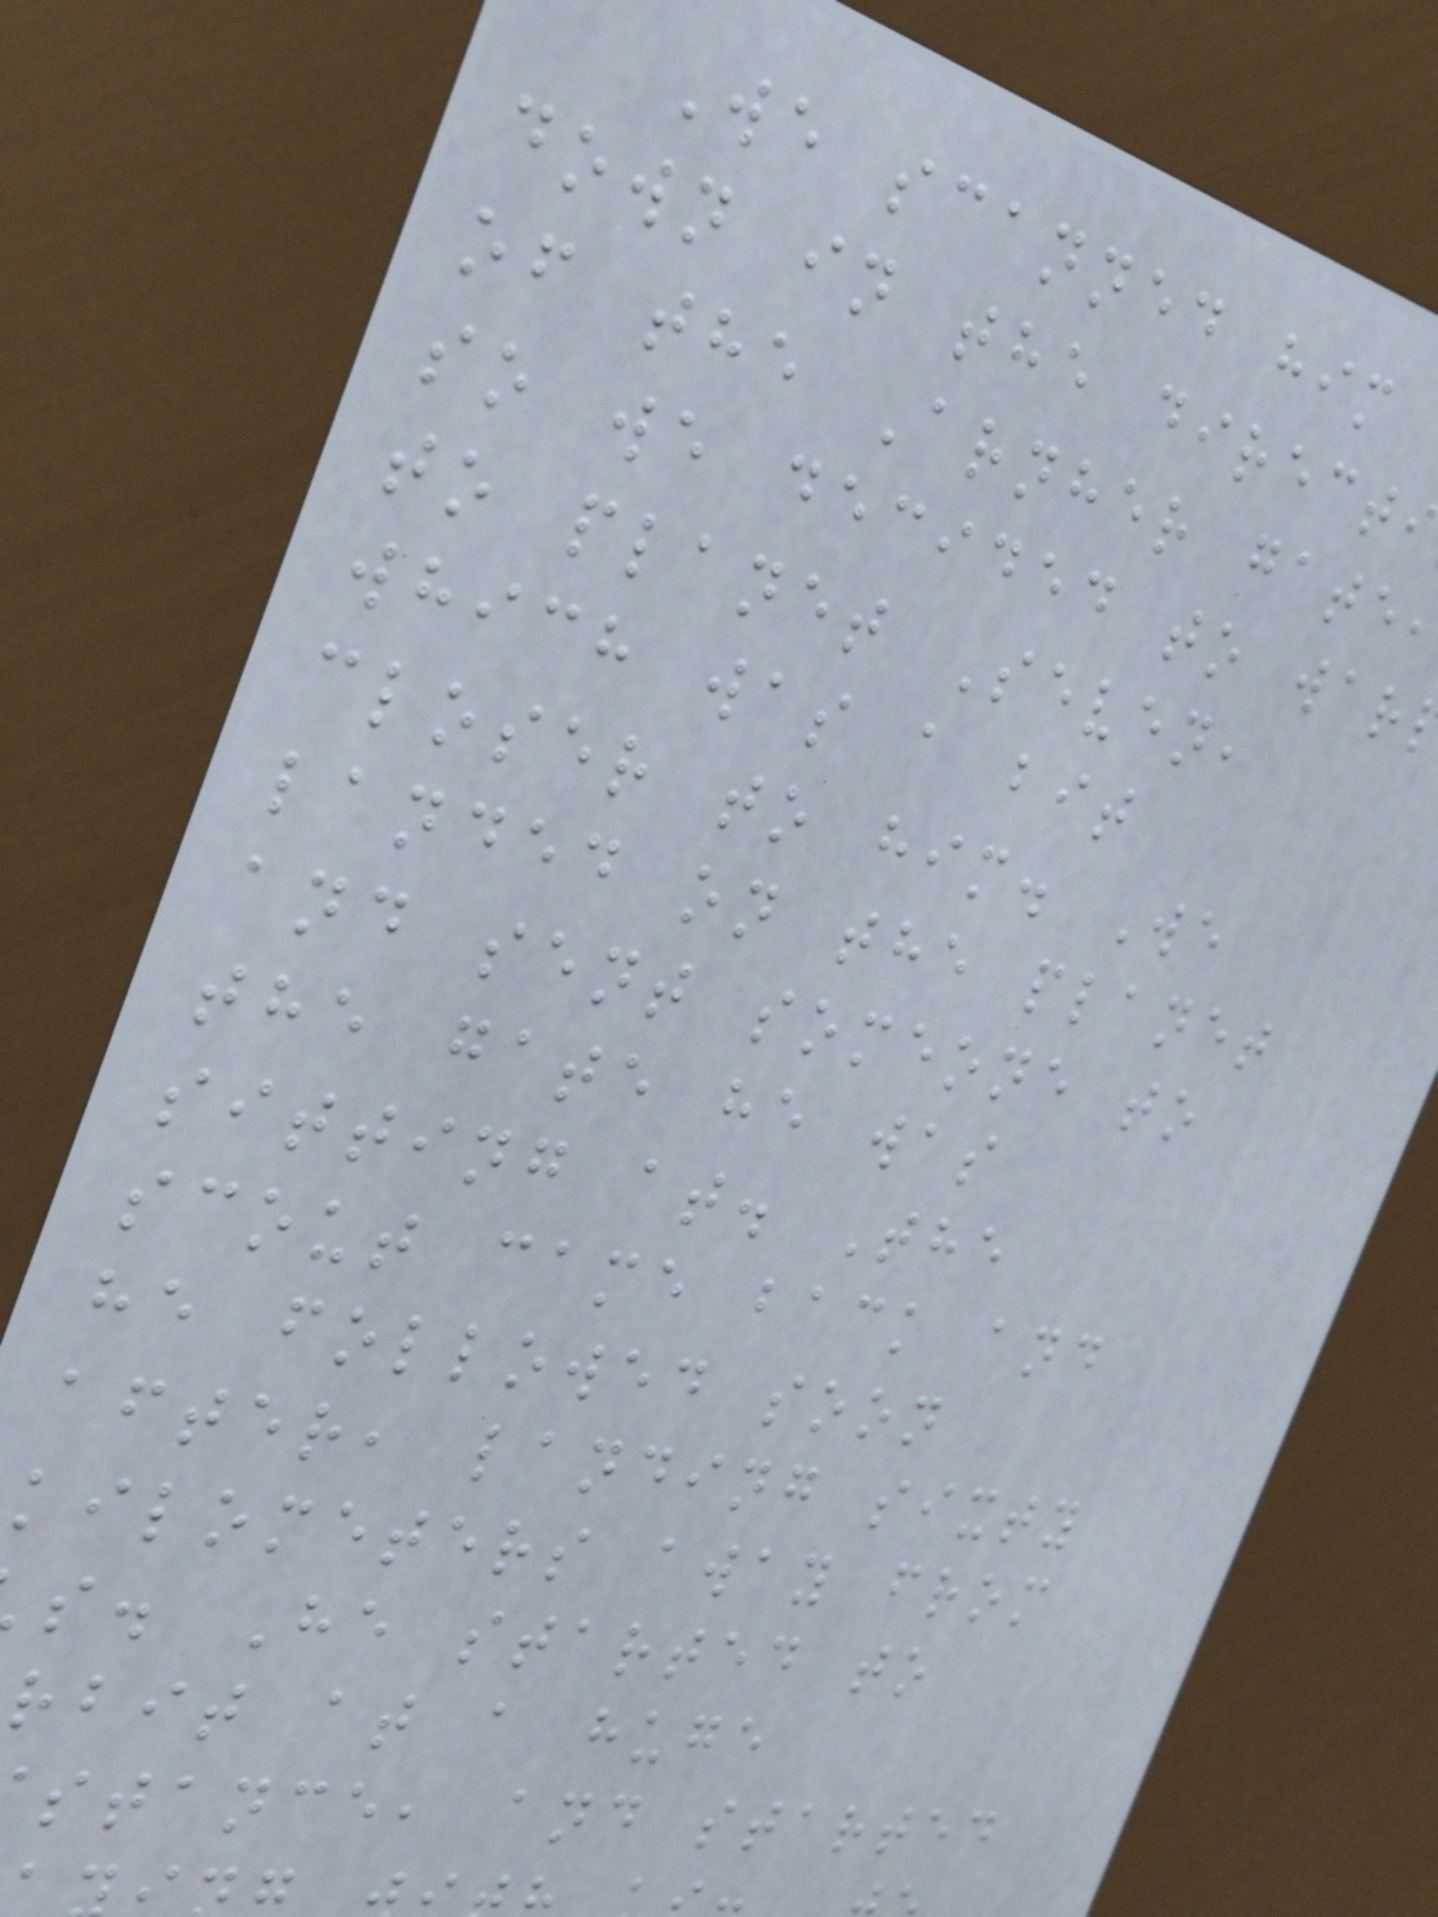We scanned him
down in the directi
of the Arnher gate
so we decided to war
to planet Seven,
which was a bit
closer to him. We
landed on the planet
and sent someone to
the gate he was
sitting at. The
scout came back and
he followed soon
after, landing sixty
kilometers away from
s. He started to
rbit at a huge
stance, and started
